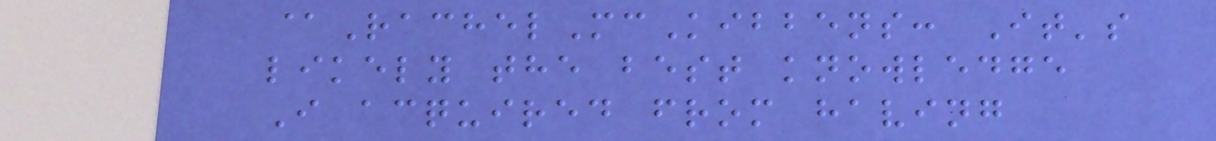@RachelMcKibbens: It's
likely the best knowledge
I acquired from having
